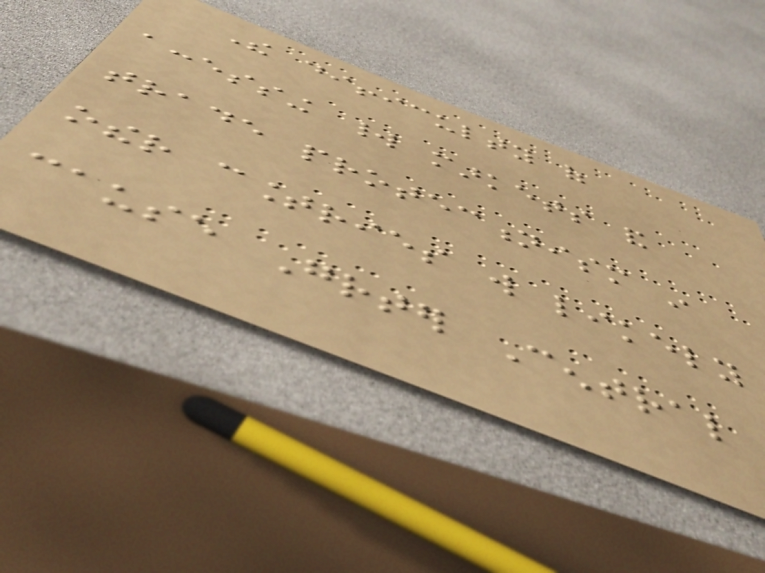The difficulty of
accessing world markets and
trade protectionism in
other countries will likely
cause Greater Central
